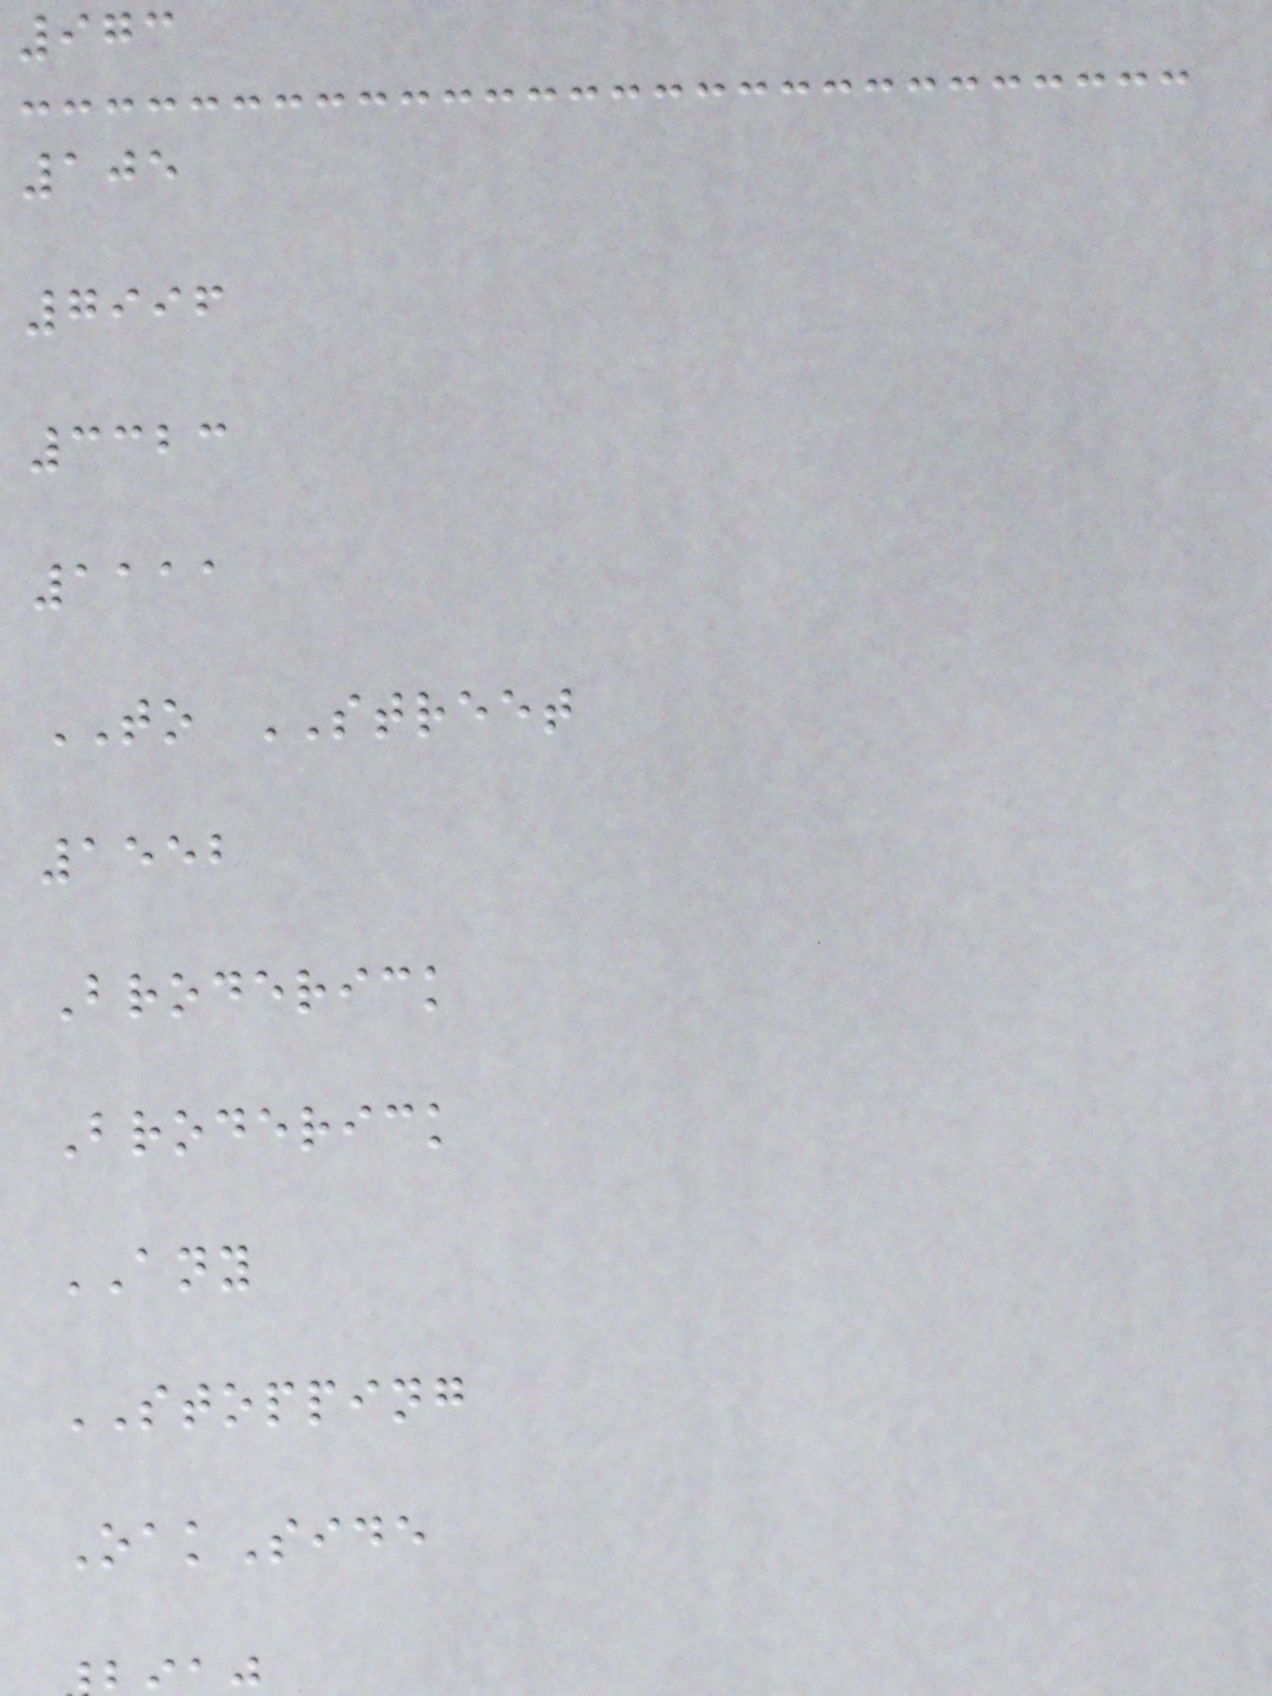973
105
7996
3323
1111
TO STREET
1552
Broderick
Broderick
ANY
STOPPING
OakSide
